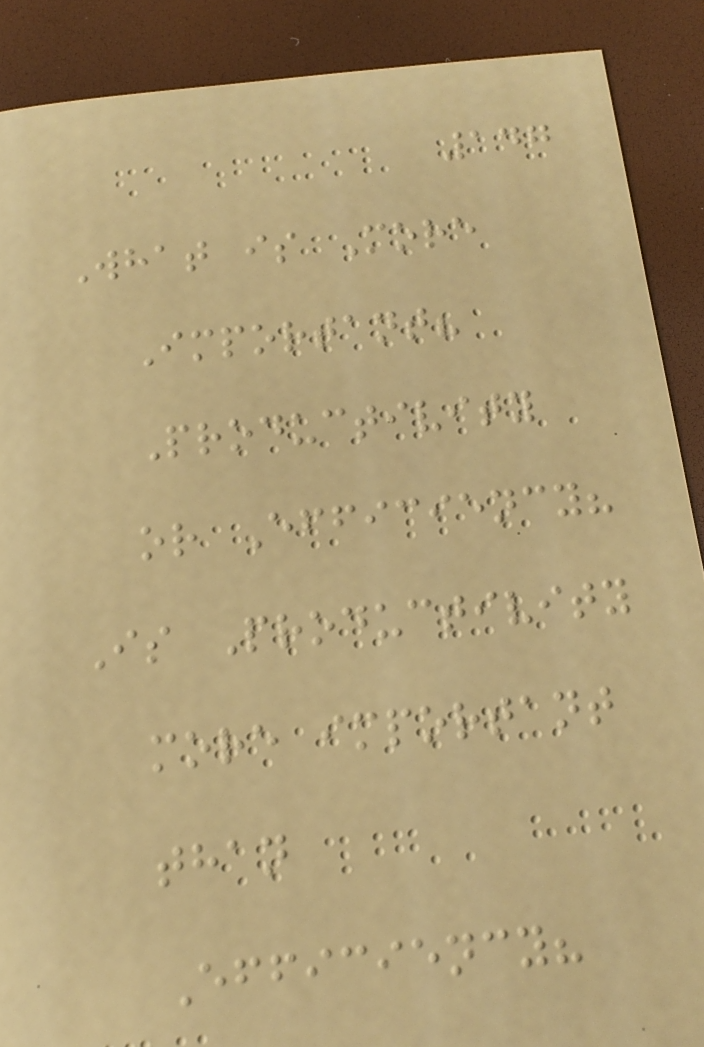147
What is More
Important?
Productivity
or Efficiency?
Is Productivity
more important
than
Efficiency?
